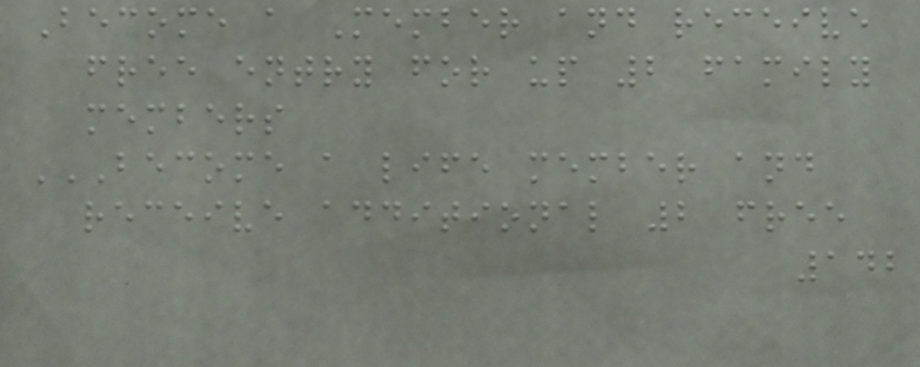Become a Member and receive
free entry for up 2 family
members
BECOME A LIFE MEMBER AND
RECEIVE ADDITIONAL 2 FREE
142
